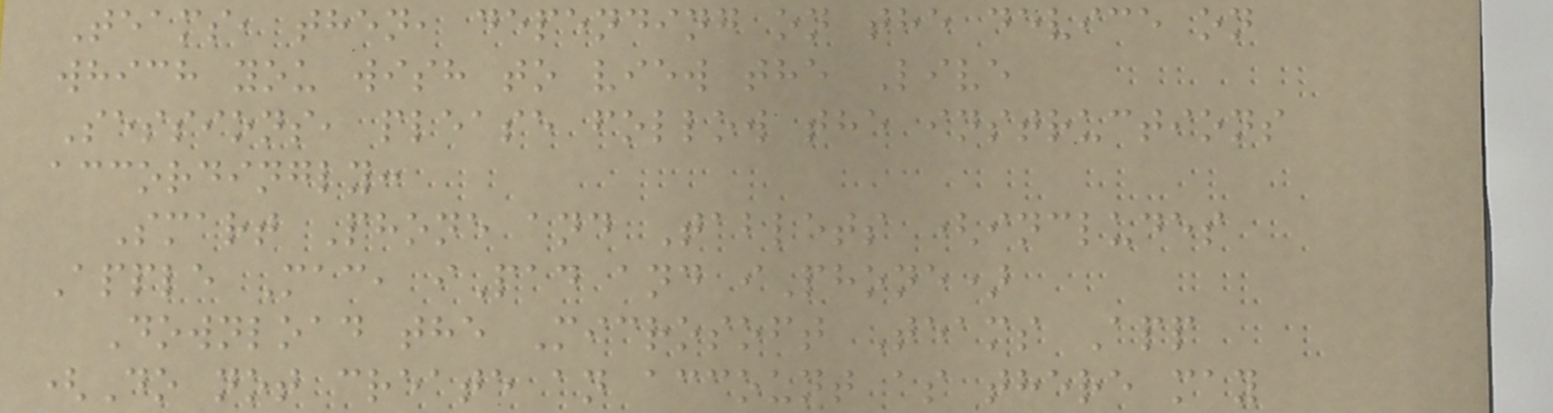Teams, then, depending on the device on
which you wish to view the Live
Sessions, please follow the instructions
accordingly:
Smart Phone and Tablets (includes
Apple Mac, iPad and iPhone)
Download the Microsoft Teams App
(Do not create an account as there may
